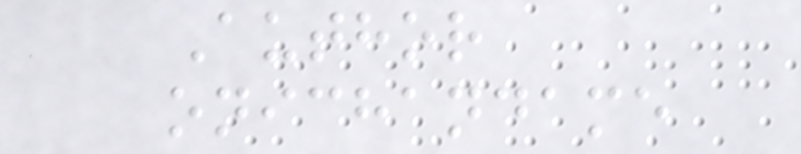Author
onichandame
